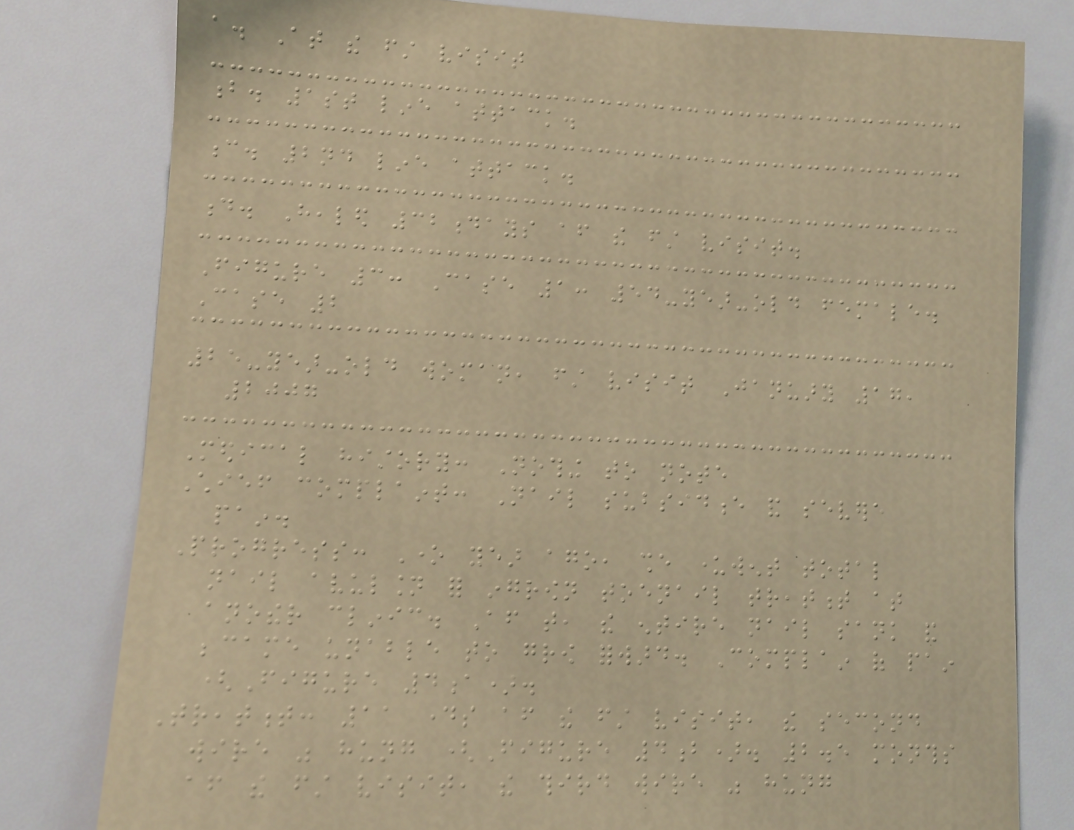a. At the first visit
b. 1st line attack.
c. 2nd line attack.
d. Healed 32days after the first visit.
Figure 3: Case 1: 54-year-old female.
Case 2
25-year-old woman, first visit January 17,
2007
Medical history: Nothing to note
Chief complaint: Nail subsidence and severe
pain.
Progress: One year ago, she underwent total
nail avulsion for ingrown toenail treatment at
another clinic. After that, the entire nail sank and
became unable to grow forward. Complain of pain
(Figure 4a).
Treatment: 11 days after the first visit, the second
wire was hung (Figure 4b). 2.5 months
after the first visit, the third wire was hung
